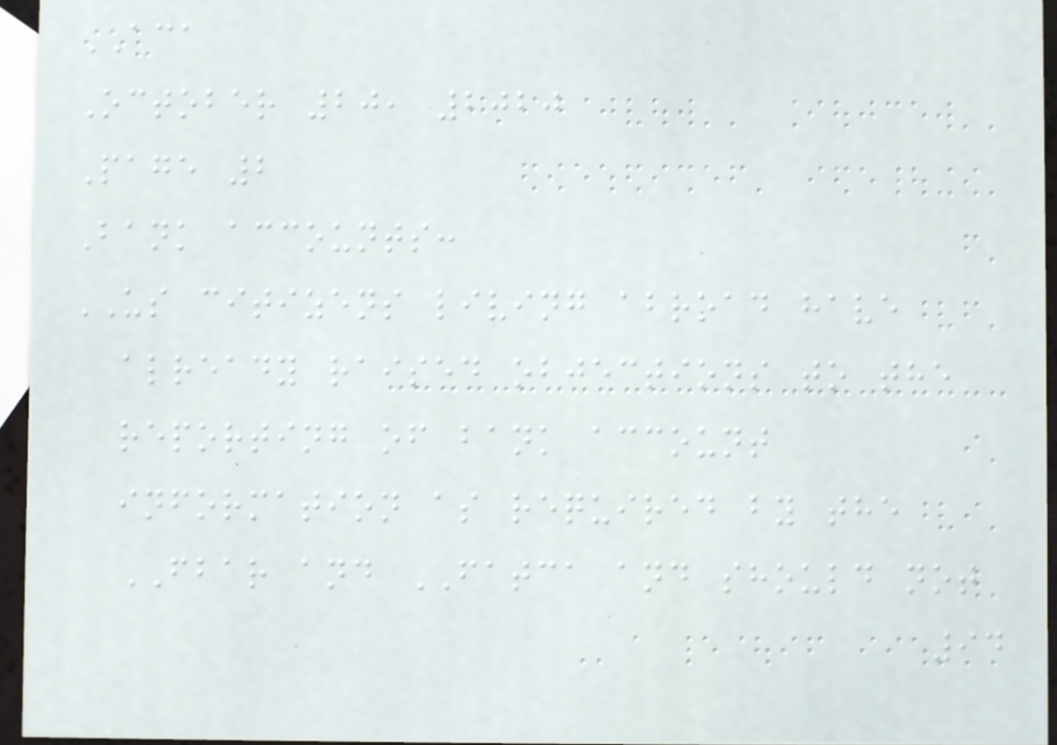ACA
October 20, 2020
Page 2
Bank accounts:
US citizens living abroad have
already raised objections to the
reporting of bank account
information as required by the
FBAR and FATCA and should not
94
